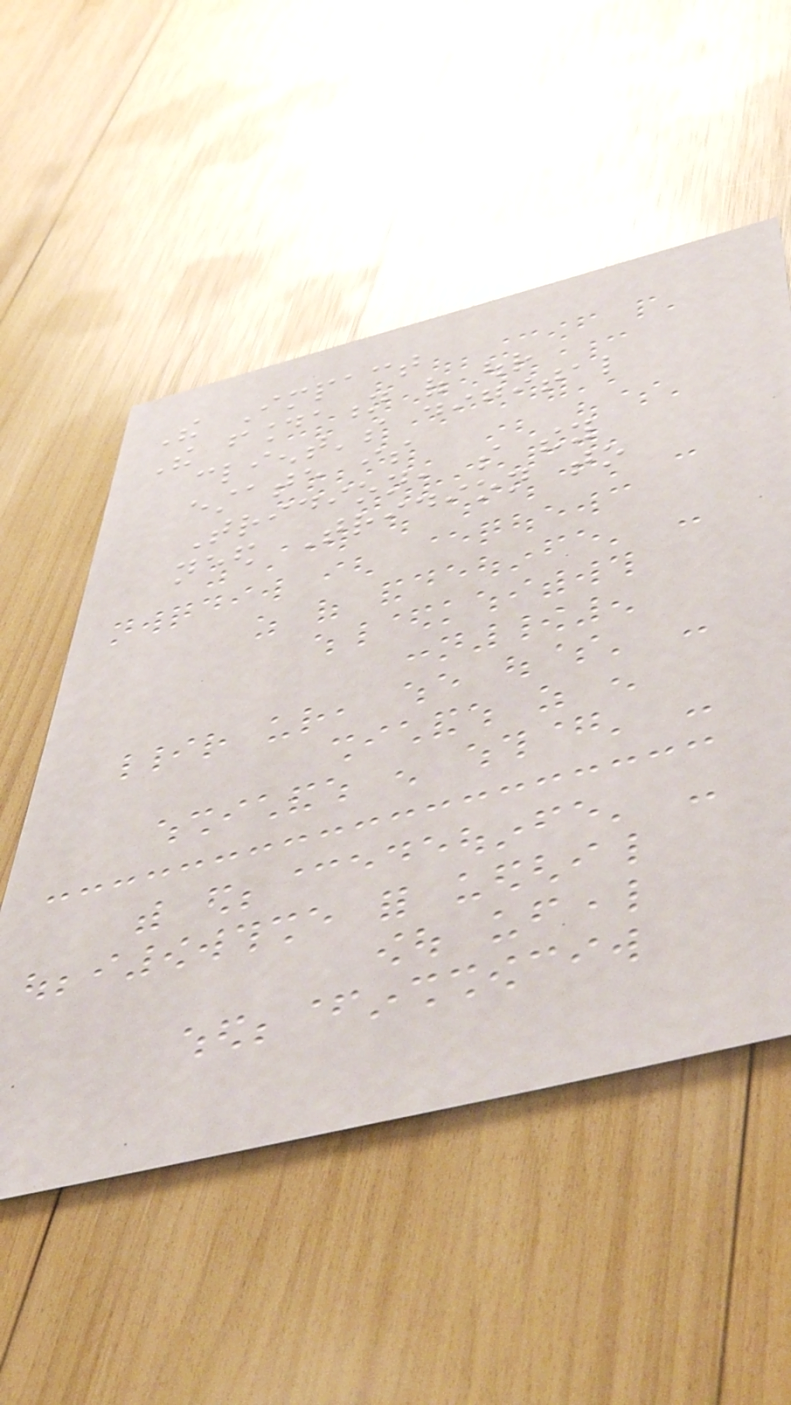The Impact
The foundation of our
client's digital
estate is
Tridion, so they
need Tridion to
